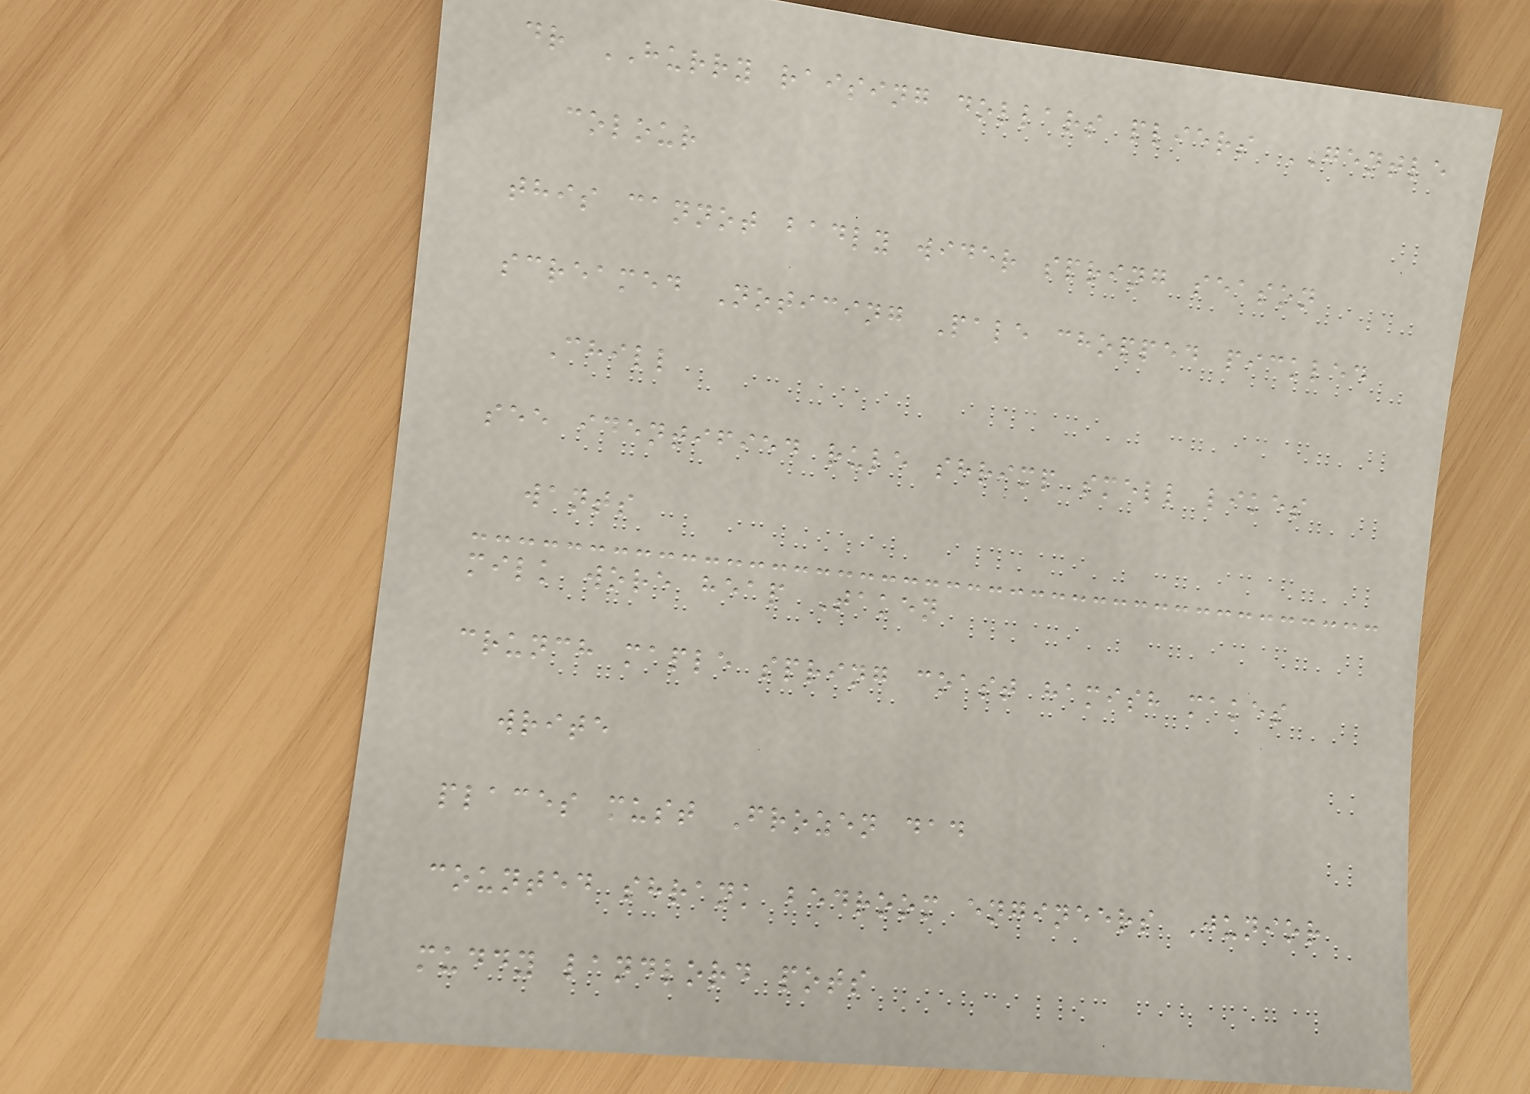dr HURRY raising dollars pliers GENTLE
colour
this cannot badly wider spring season
screamed Noticing Pale chopped pickled
Chill
see identified rule shrimp smell likes
wants
milk wore heap Taken
crunch maple spring coast hamish makes
write
places must Frozen dad
counted shrank bedroom engineers Junior
muddy landlord pots
